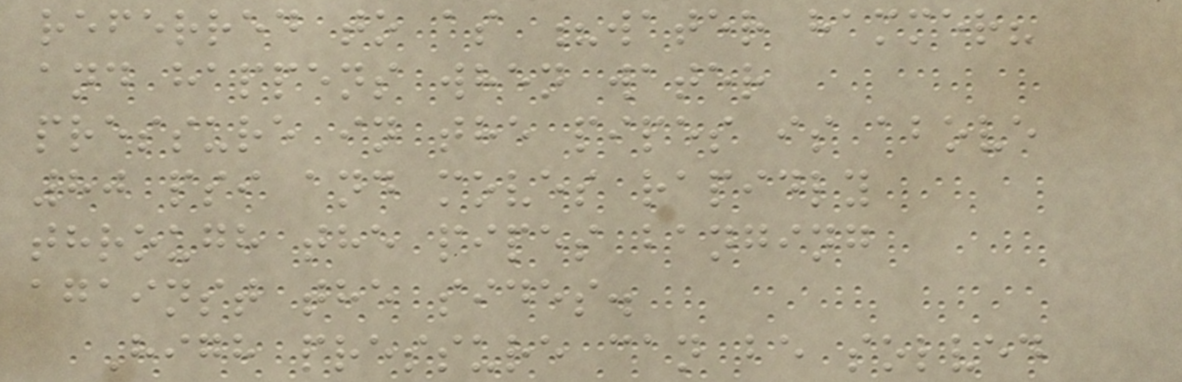referred to as ?water hammer?
and happens when water
pressure in the pipes is above
80 psi and moves rapidly
through the pipes banging
against the sides.
High pressure can be solved
